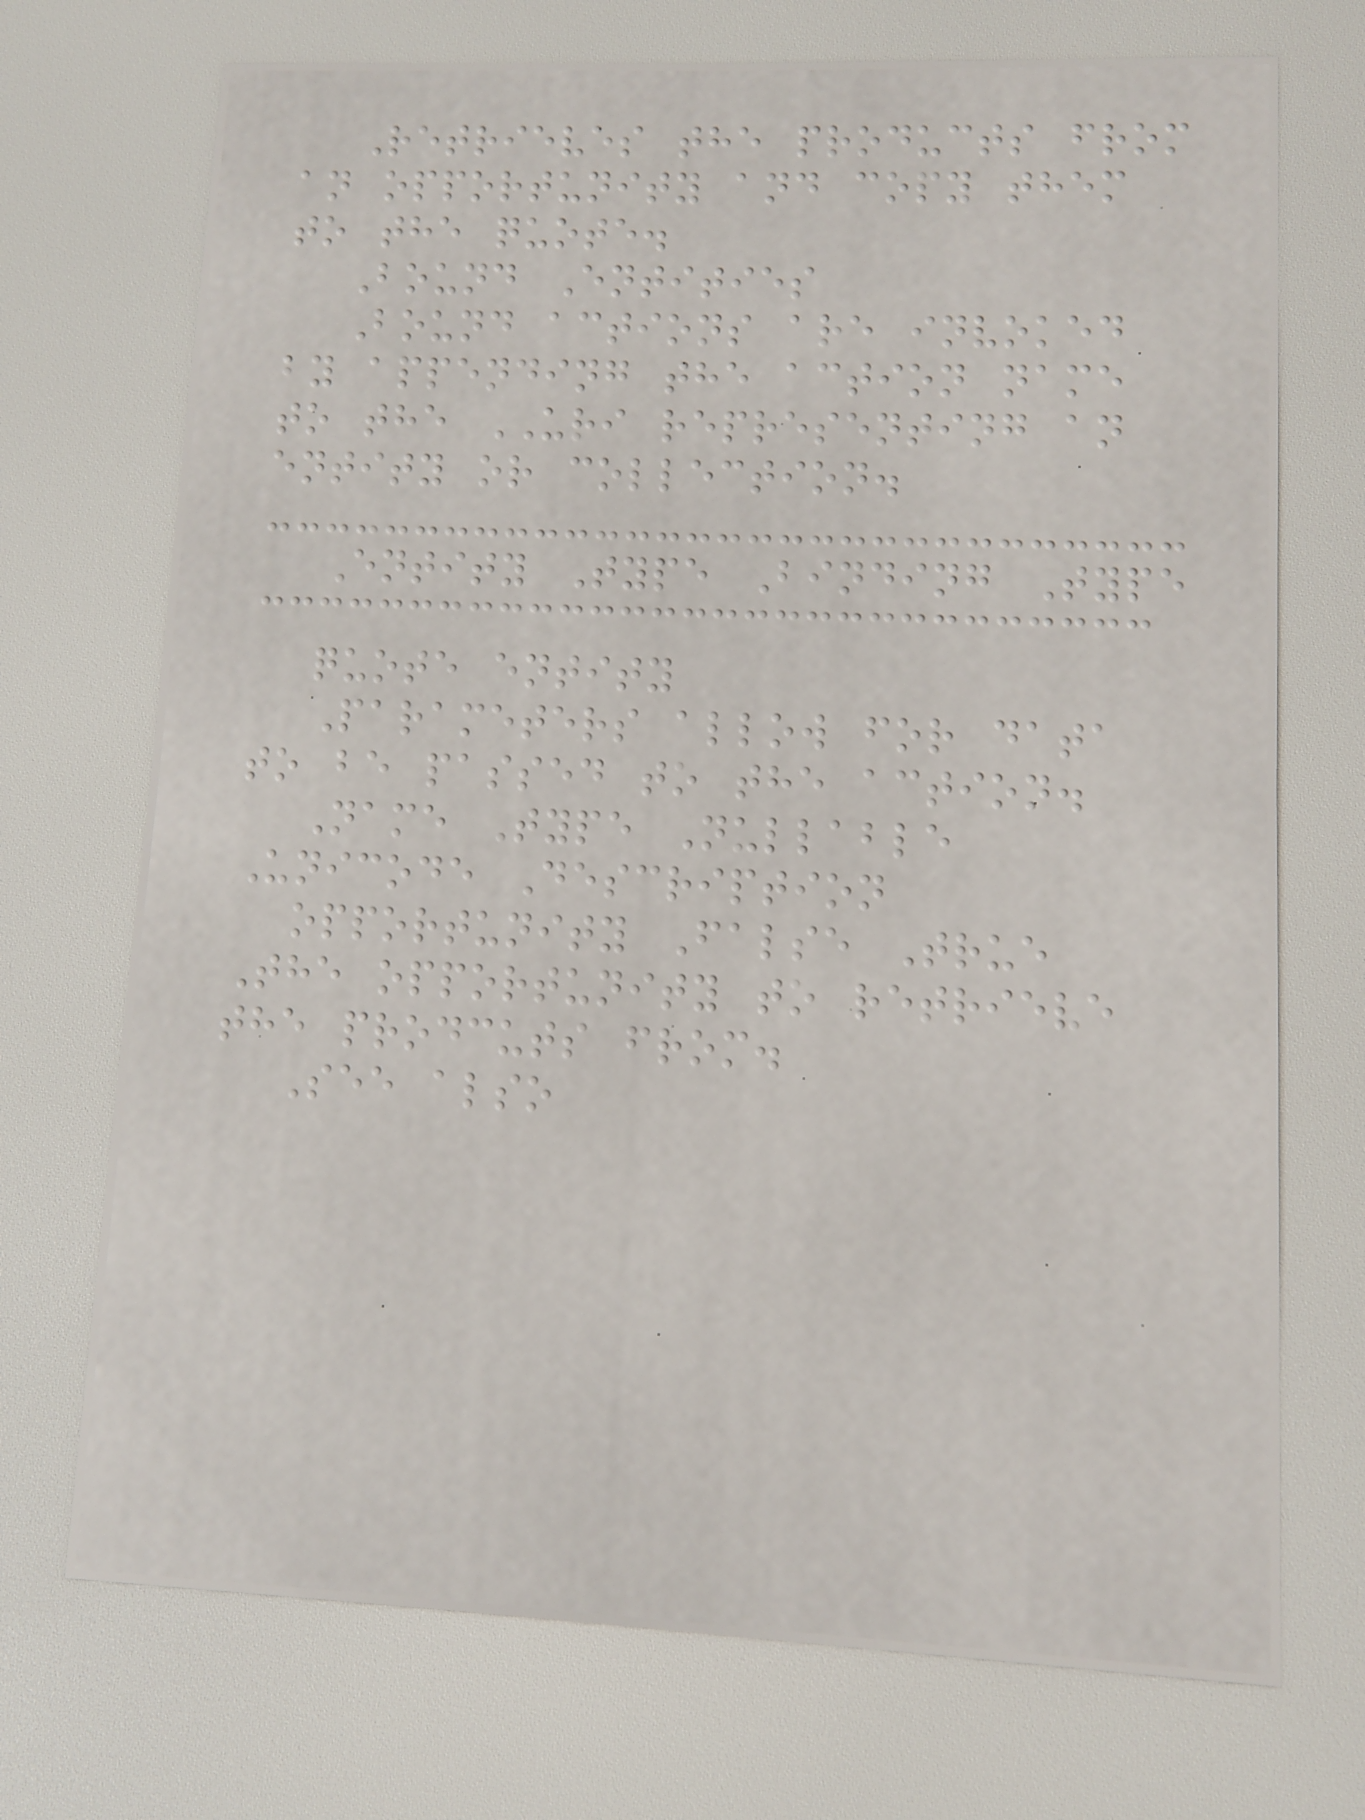Retrieves the products from
an opportunity and copy them
to the quote.
Bound Entities
Bound actions are invoked
by appending the action name
to the URI representing an
entity or collection.
Entity Type Binding Type
quote entity
Parameters allow for data
to be passed to the action.
Name Type Nullable
Unicode Description
opportunity False True
The opportunity to retrieve
the prodcuts from.
See also
